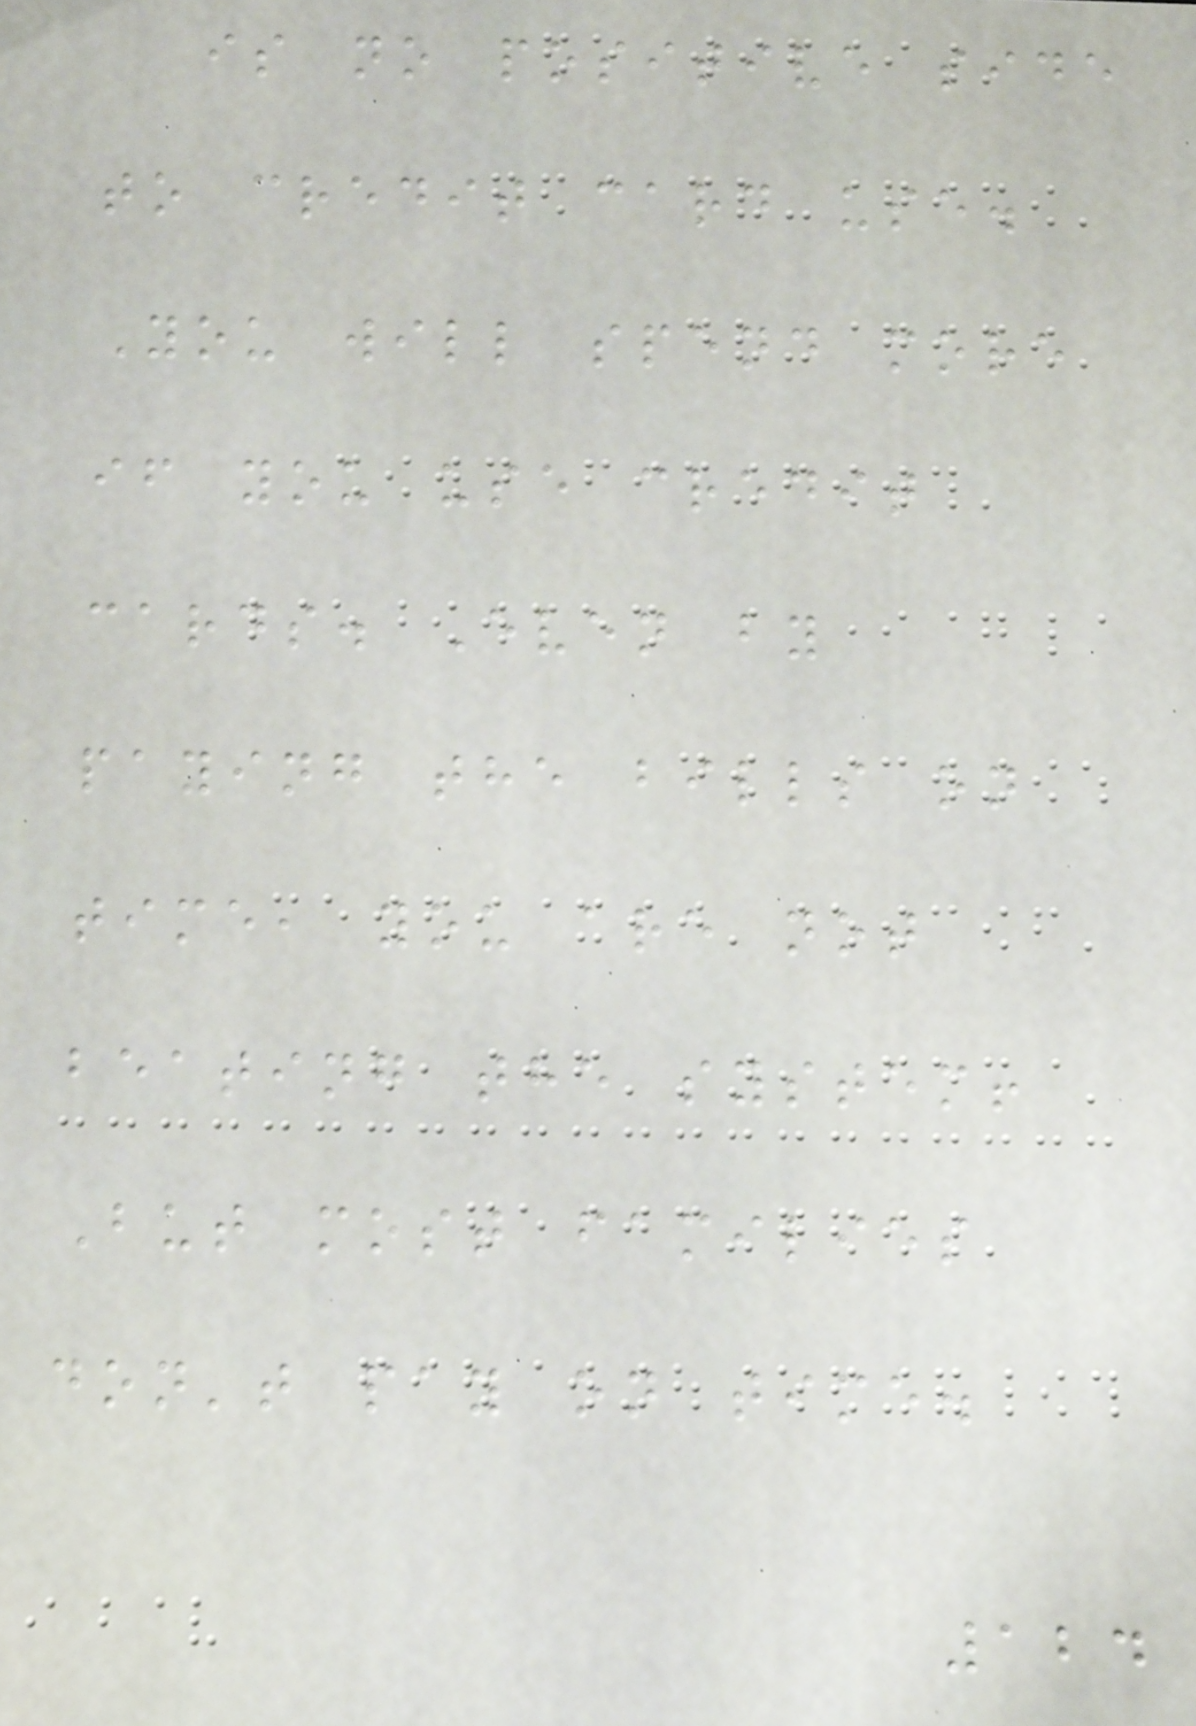is no positive side
to credit card use.
You will spend more
if you use credit
cards. Even by
paying the bills on
time, you are not
beating the system!
But most families
don't pay on time.
124
